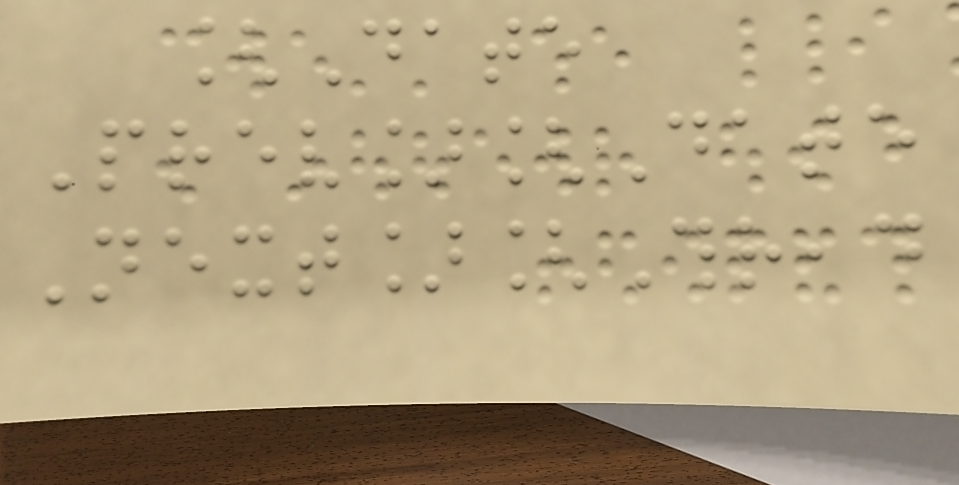[Date
Prev][Date
Next][Thread
